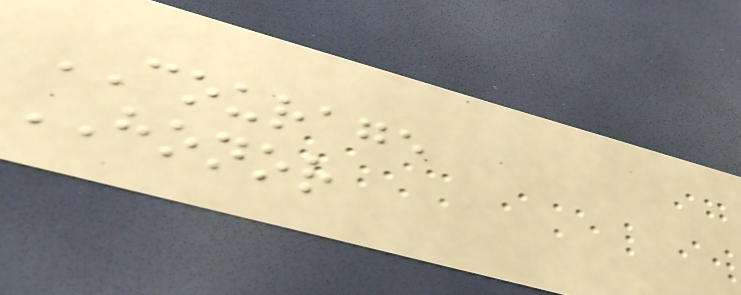COURAGE
HONOR
